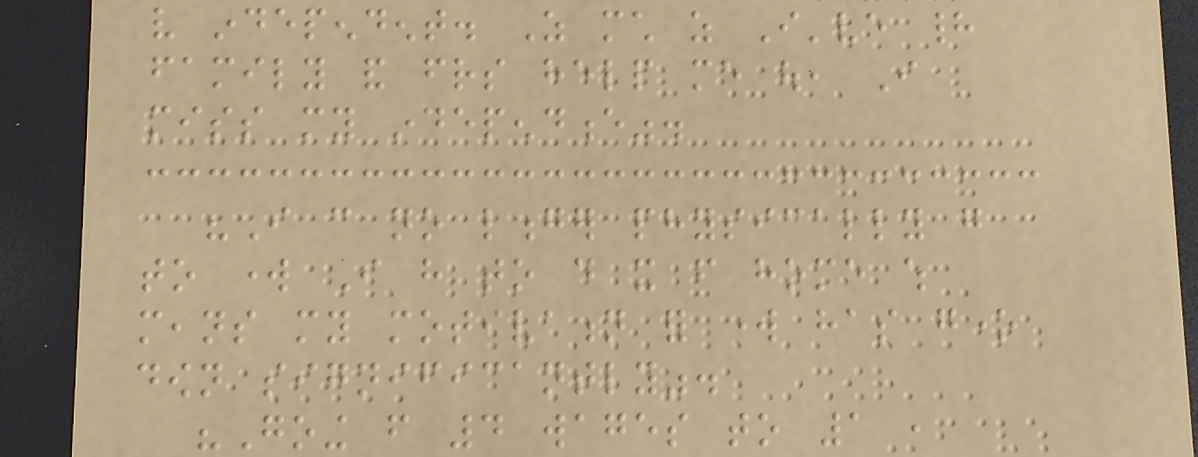very independent. As much as I've had
family and friends help me out, I
miss my independence".
"I can no longer physically go
to work I have to do it from home which
means my motivation for work has gone
down significantly".
"Going from 4 wages to 1 ,
